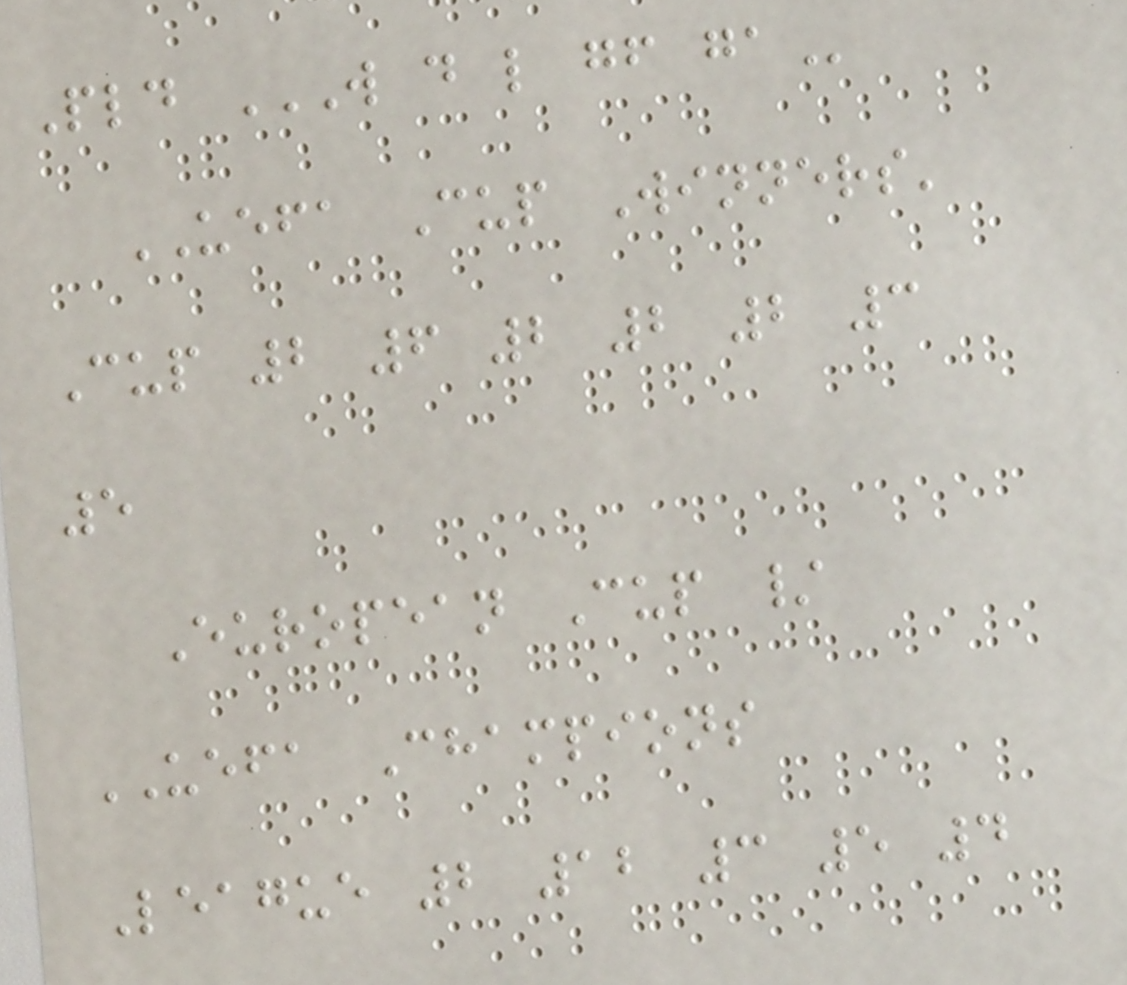Pld W D L GF GA
UEFA Cup Winners'
Cup 2 6 2 2 2 3
5
European Cup /
UEFA Champions
League 2 12 3 5 4
